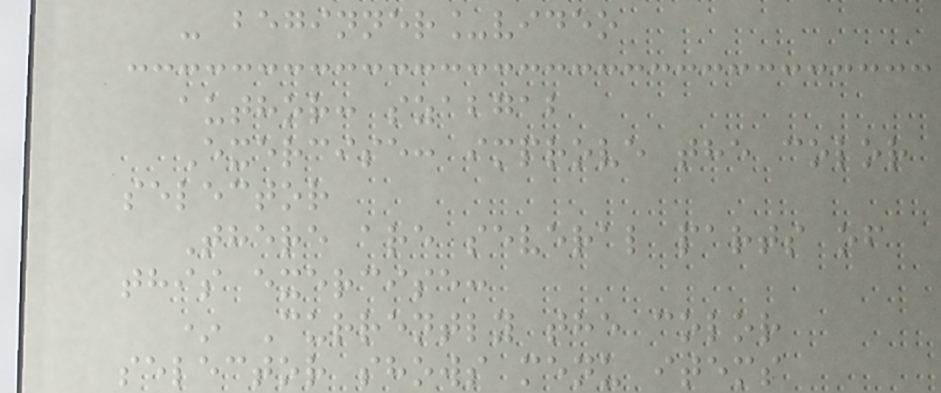- beginner_video
author: szabgab
Exercise: improve the color
selector
There are several parts of
this exercise:
* Currently the color
selector shows menu items
